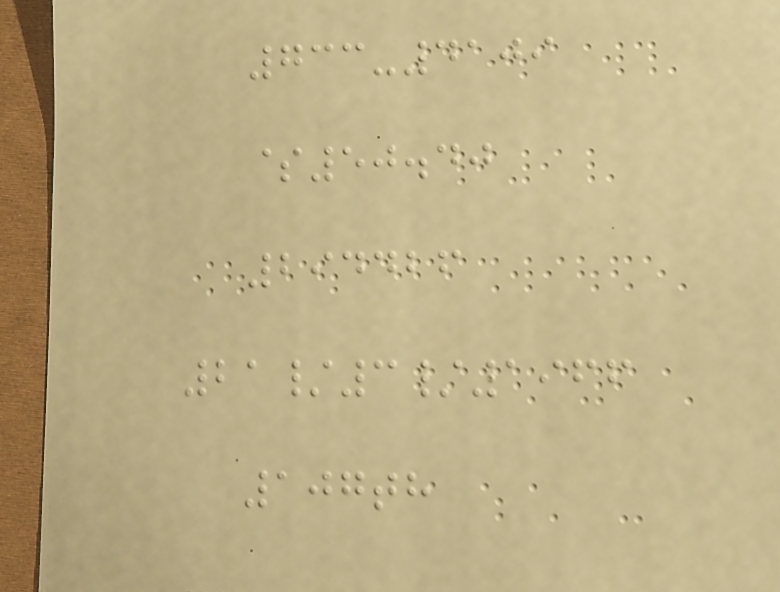733-4109
$50.40
294426
21/3/1966
107th
